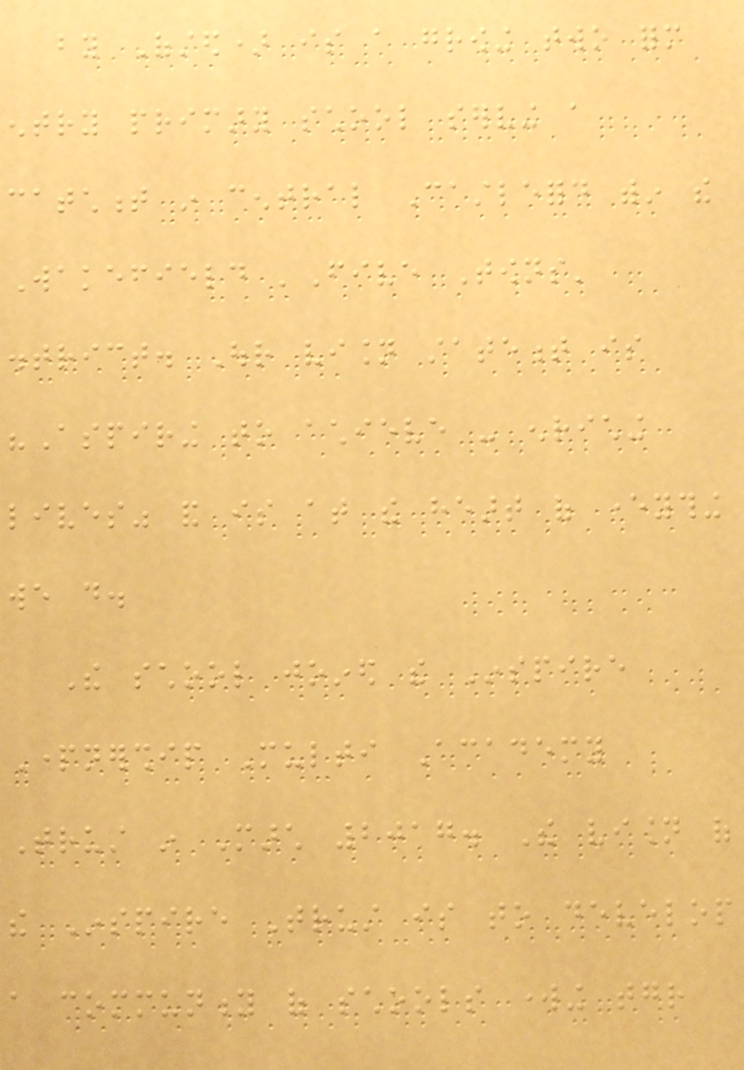by Ofsted) is a growing two form
entry primary school serving a
catchment in central Castleford within the
Wakefield 'Five Towns'
district. Our vision statement is
"Aspiring to achieve - enriching
lives" and is at the heart of everything
we do.
The school joined the Inspire
Partnership Multi Academy
Trust in March 2017. The vision of
the Inspire Trust is to develop
a community of schools working together
